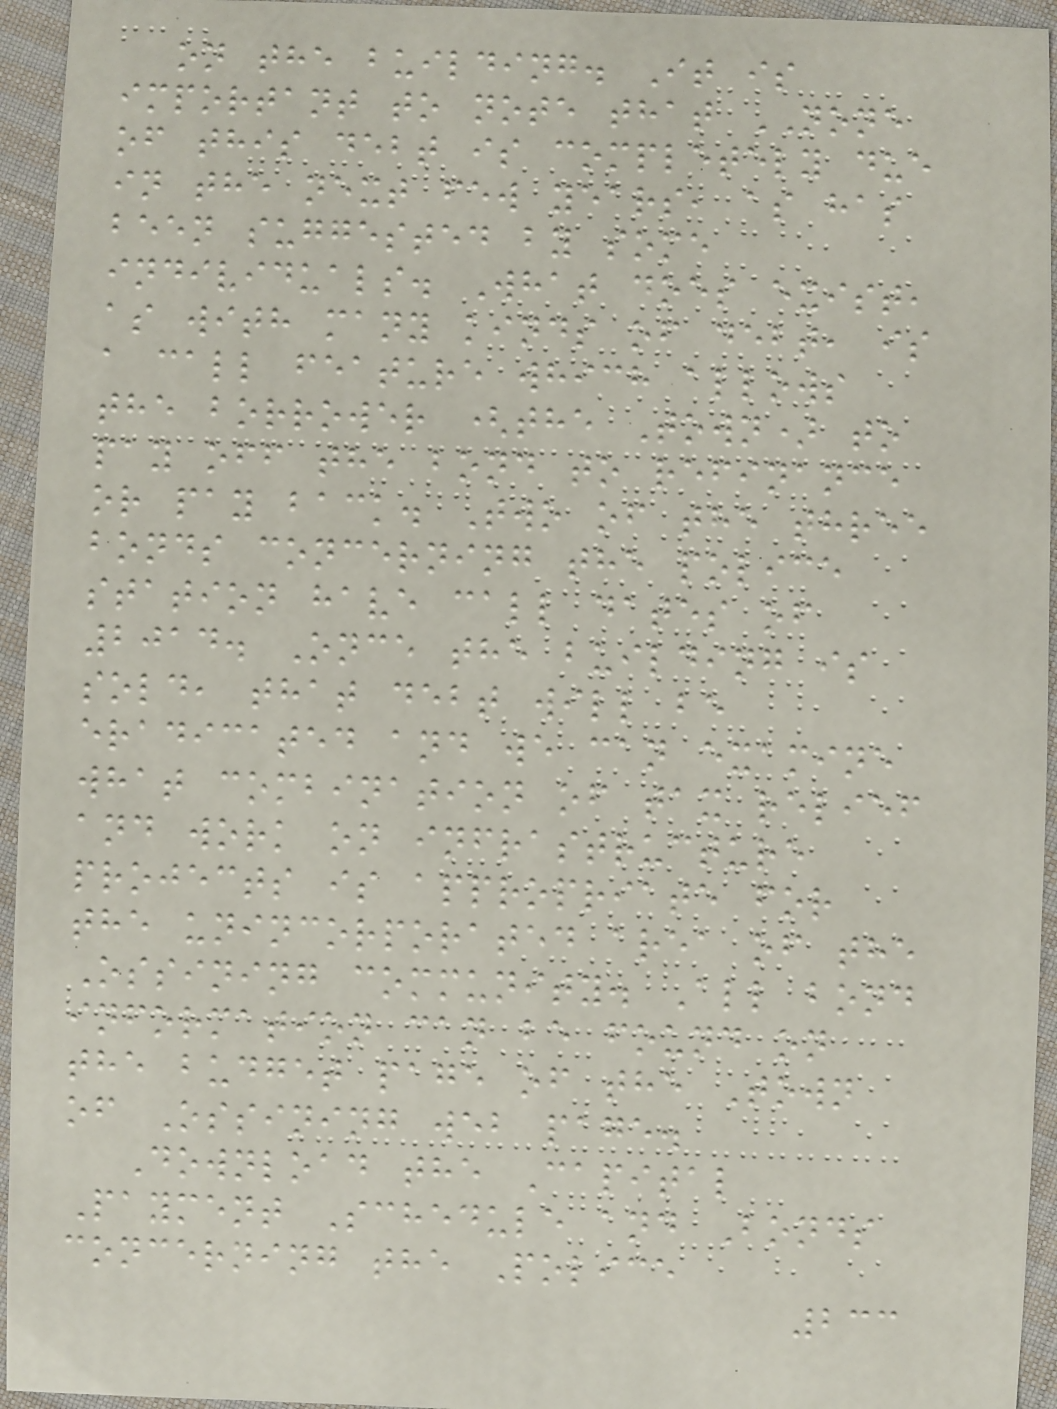on the building. It is
important to note that NONE
of this debt is completely due
in the next few years, as has
been suggested by some
individuals. What does exist,
as with many kinds of debt, is
a call feature which allows
the borrower (the Town) to
pay off the bond to refinance
or pay back. Two of the three
bonds concerning the police
station have call dates of
2014. Once the building is
sold, that debt will be
eradicated and we can examine
what combination of tax relief
and work on infrastructure
projects is appropriate for
the unincorporated area of the
Ossining community. All bond
information can be found on
the budget page of the Town
of Ossining web page.
Download the Capital
Payment Schedule and Bonds
concerning the Police
233
